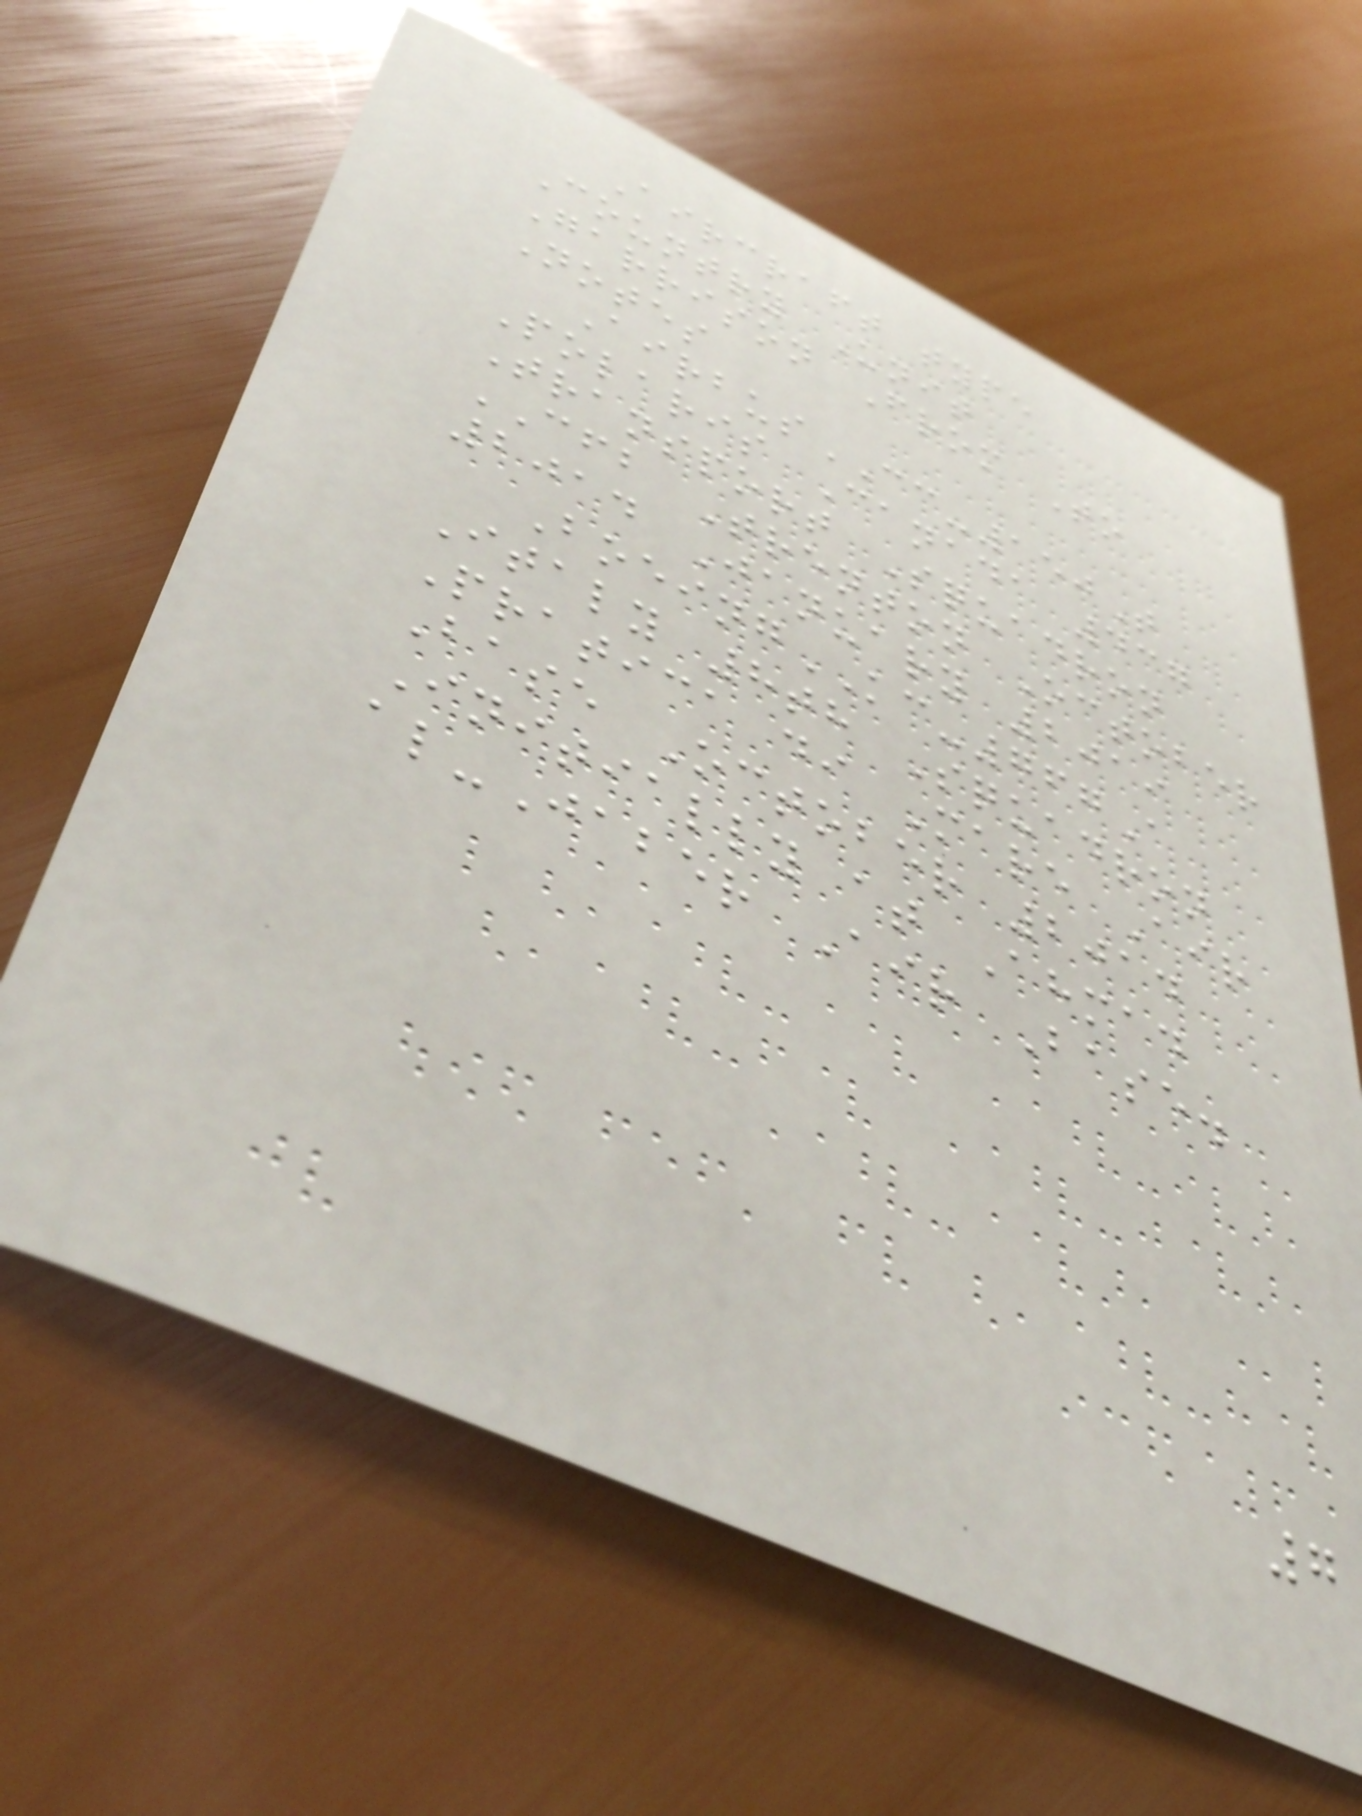Aircraft type
Country Unit
Garrison From To
Notes
AirbusCC-150T
Polaris Canada 437
Transport Squadron
CFB Trenton October
2014 January 2019
BoeingKC-767A
Italy 8th Squadron
Pratica di Mare Air
Base October 2014
Initially at Ahmad
al-Jaber Air Base.
7
